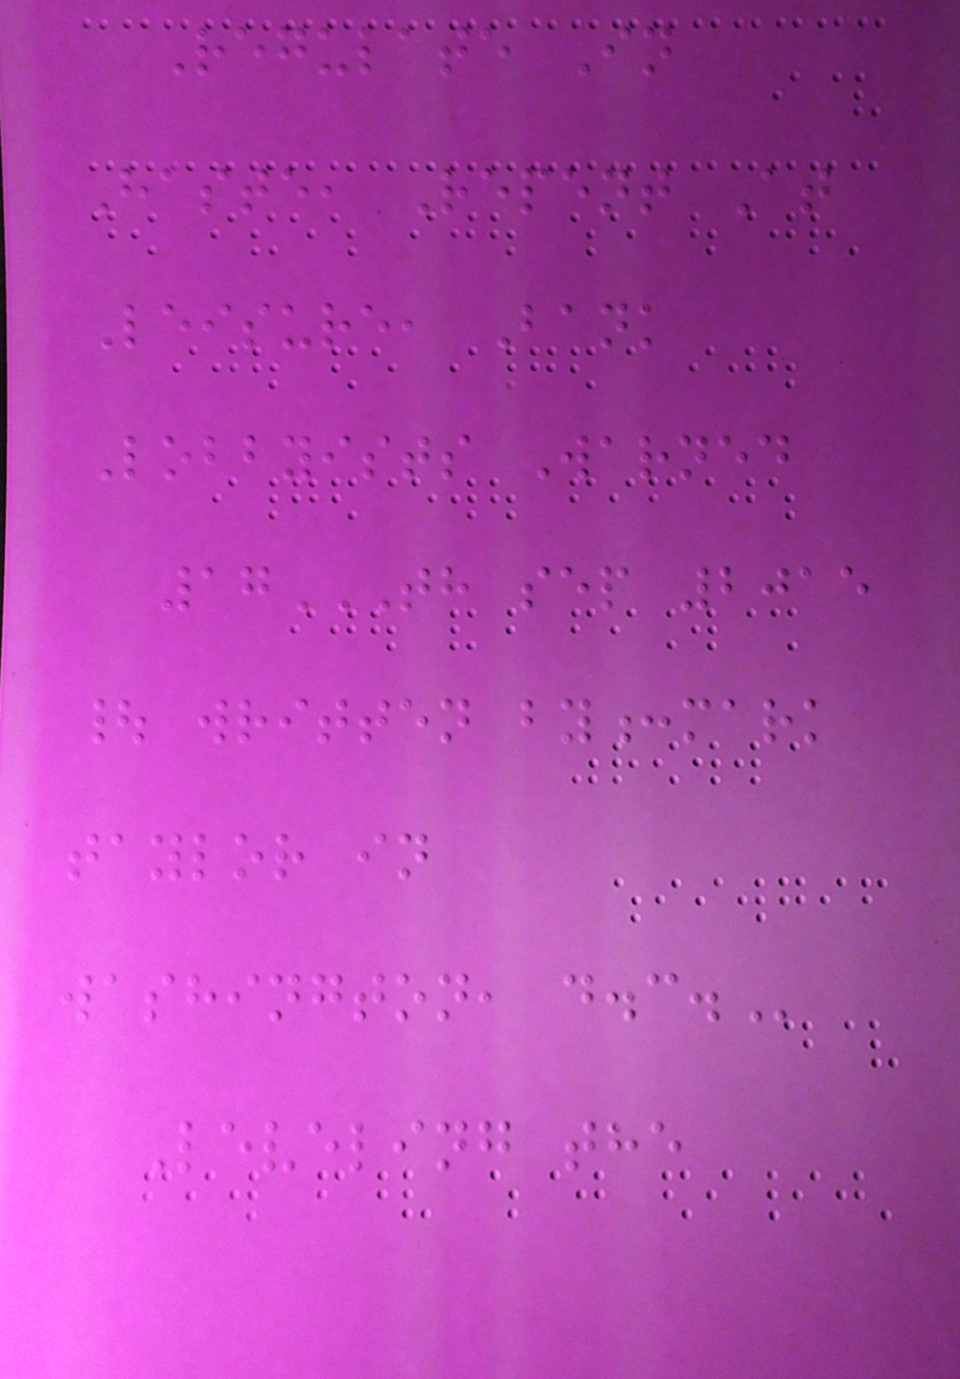Regulate In
Haste, Repent At
Leisure, Bank
Lobbyists Warned
17TH SEP 2015
| WRITTEN BY:MARK
TAYLOR IN
WASHINGTON, D.C.
Leveling the
